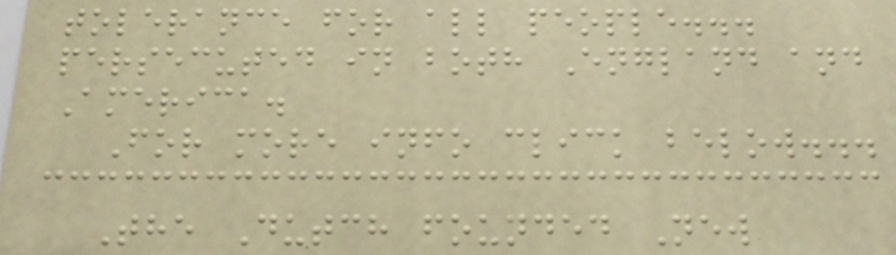tolerance for all people...
persecuted in both England and
America.
For more info click below...
The Dutch founded New
